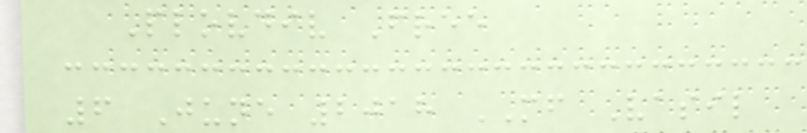Plovdiv Free
6 June 2018 MF Vasil
